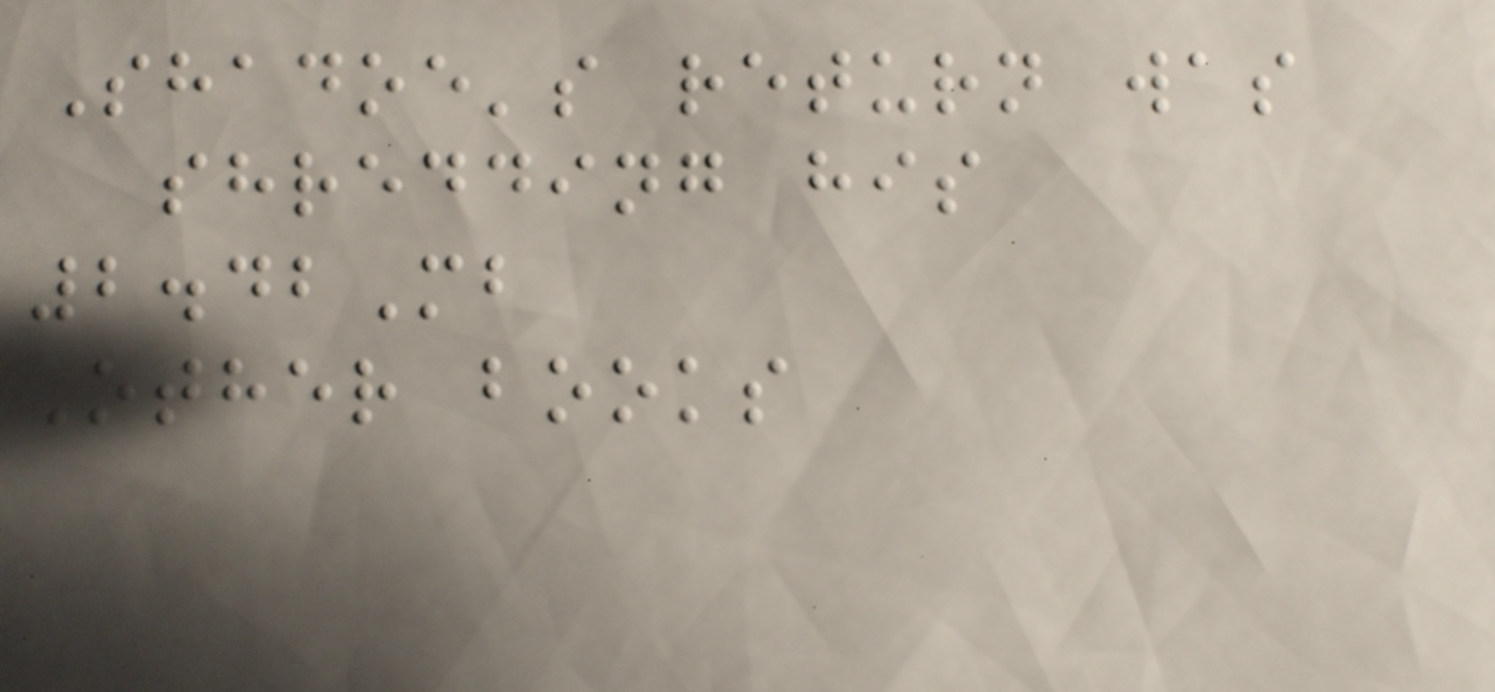Shadoe's return was
shredding his
2.42Mb
Other books
